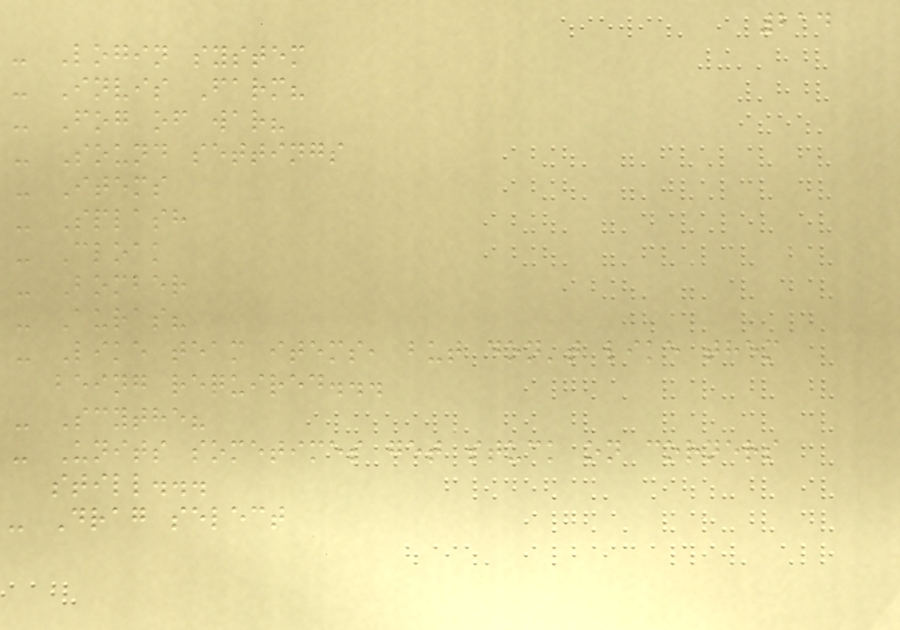214
- Login system
- Invis Farm?
- Fog of war?
- Sound settings
- Items
- Splash
- Cloak
- Bomber
- Auras?
- Like team items, but don't like them
being required...
- Scythe?
- Units sometimes get stuck on corners
still...
- Drag select
